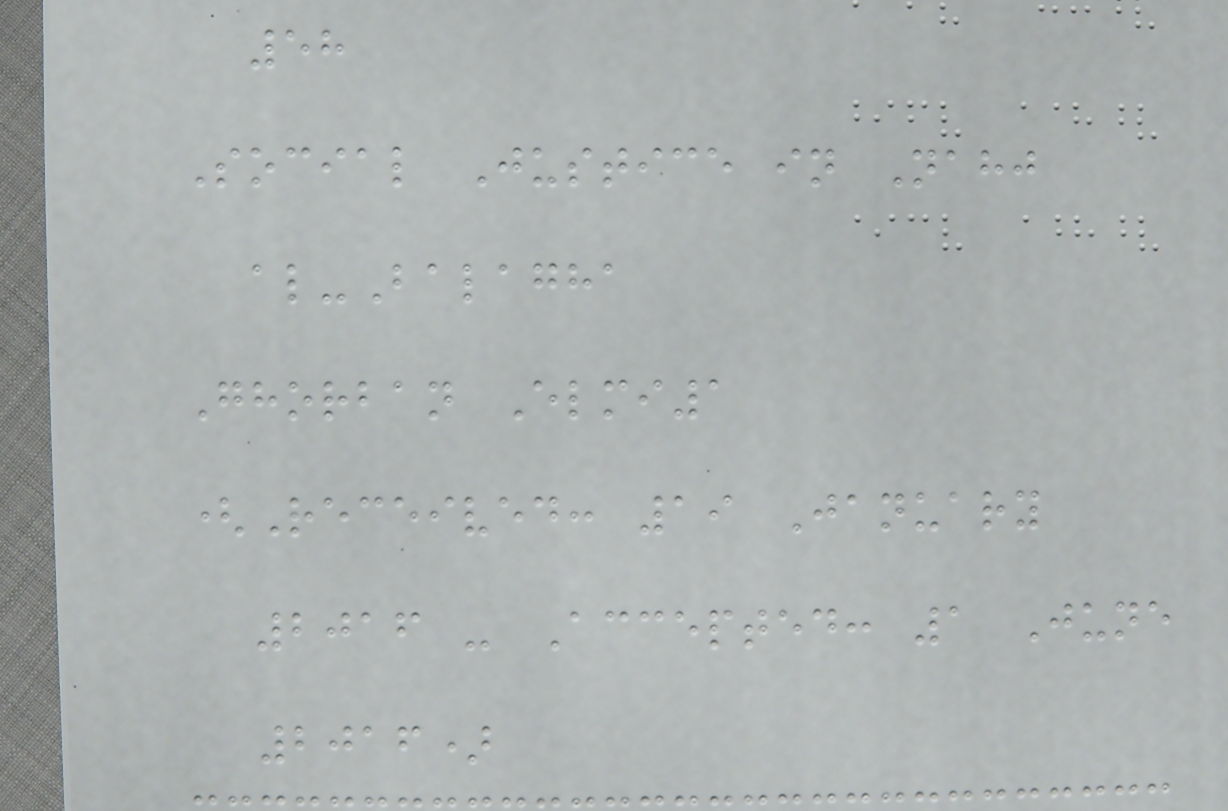58
Social Justice in Nahj
al-Balagha
Ghorban Elmi1
(Received: 19 January
2016 - Accepted: 1 June
2016)
